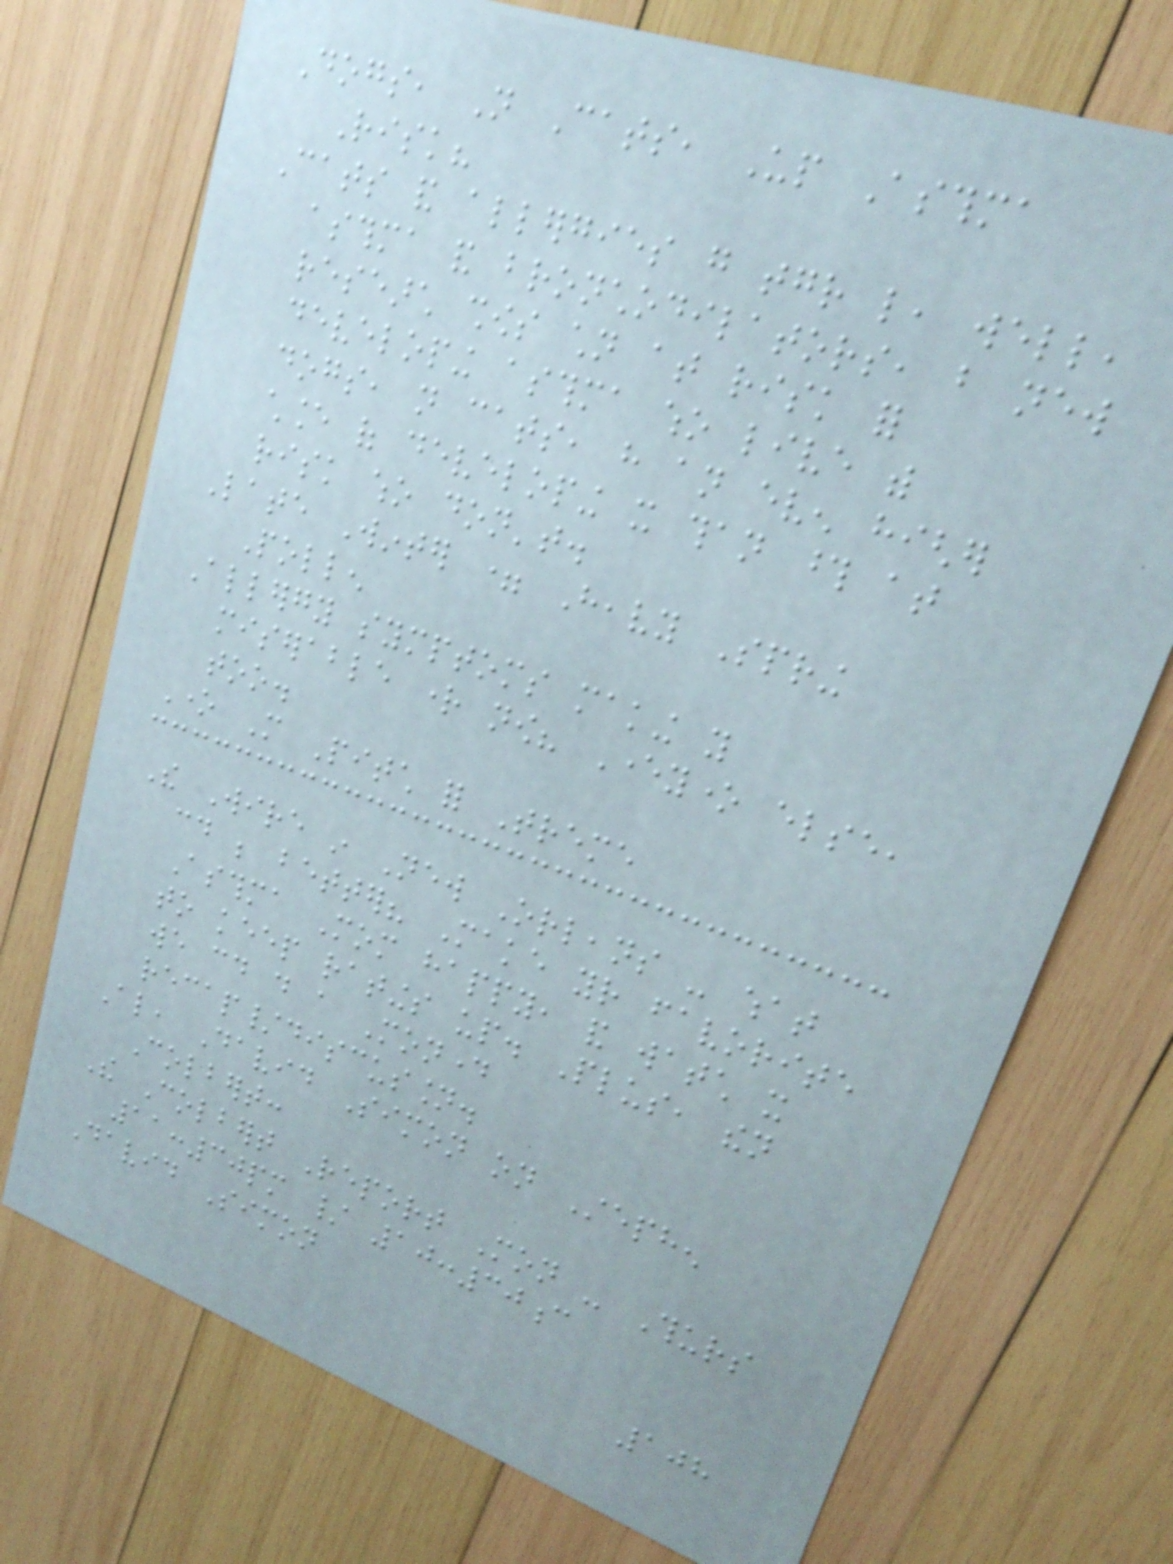Dogs, Not Cats, Up Asthma
Risk?
Cats and allergies go together like, well,
asthma and bronchodilators, but new
research shows children at risk for
developing asthma who live with
dogs, not cats, have an even higher
chance of developing it than those at
risk who don't.
Late Winter = Heavy Spring
Pollen
Allergy symptoms making you
miserable right now? Everyone else,
too.
One More Pitch for Treme
The Wire in New Orleans - what
could be better? Make your favorite
Asthma Mom happy, and watch it
to keep ratings up. Plus, then
we could do a Monday
recap/discussion.
Also, David Simon on Stephen
Colbert:
The Colbert Report Mon - Thurs
11:30pm / 10:30c
David Simon
108
